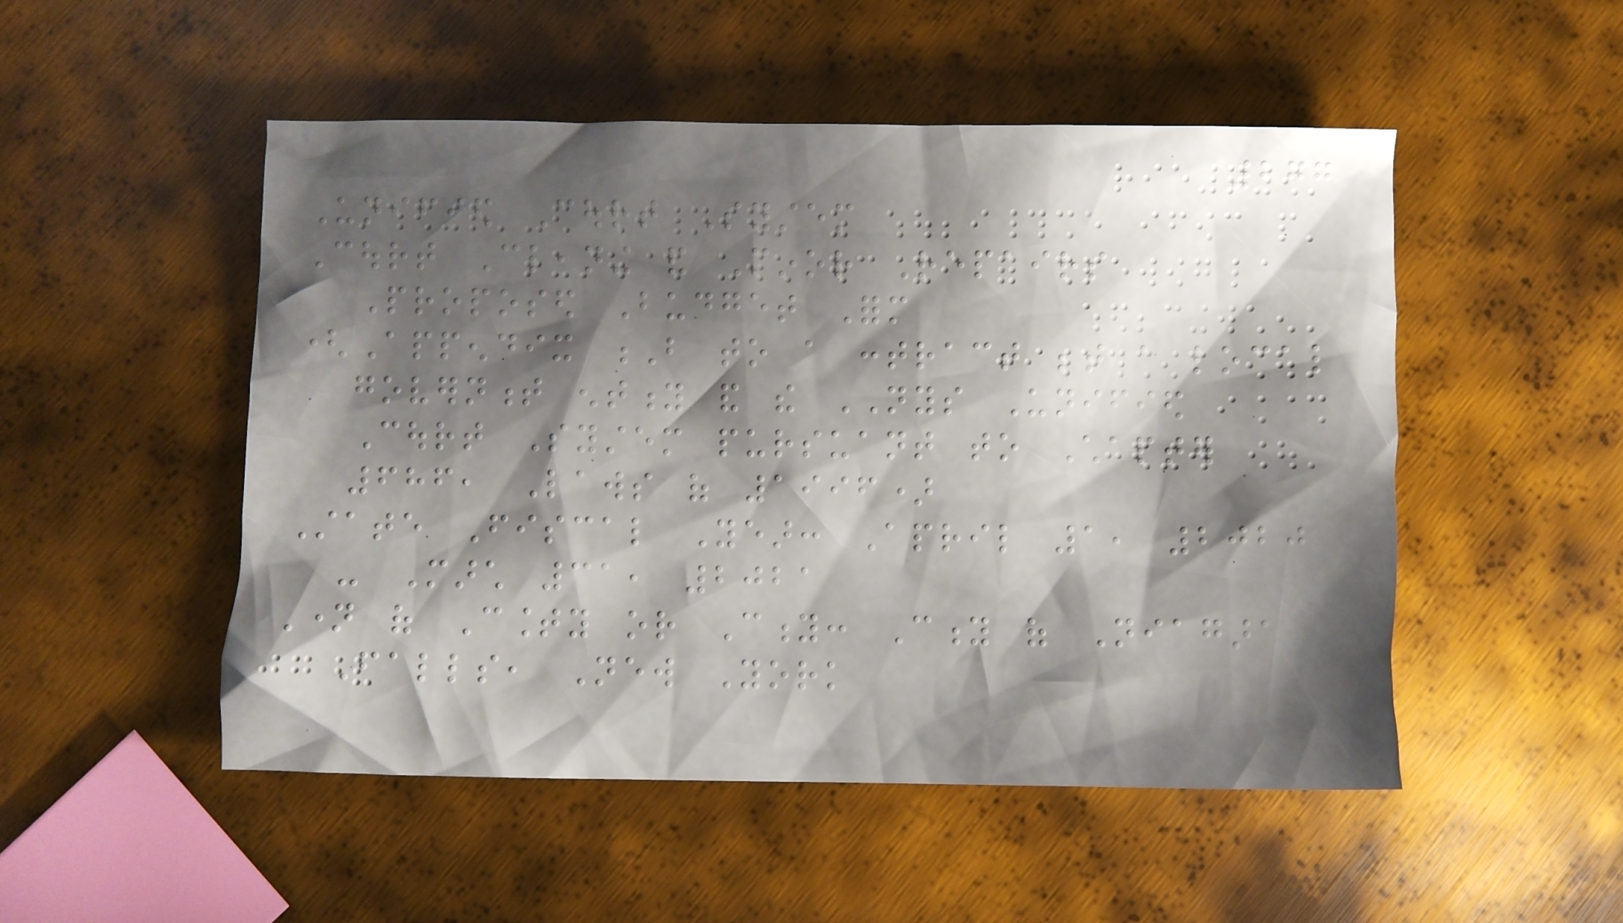277
Unified Court System
Court Cleaning and Minor Repairs
Proposed Budget Form
(Appendix B to a contract between a local
government entity and the NYS Unified
Court System pursuant to Chapter
686, Laws of 1996)
State Fiscal Year: April 1, 2020
- March 31, 2021
Name of County or City: City of Niagara
Falls, New York
